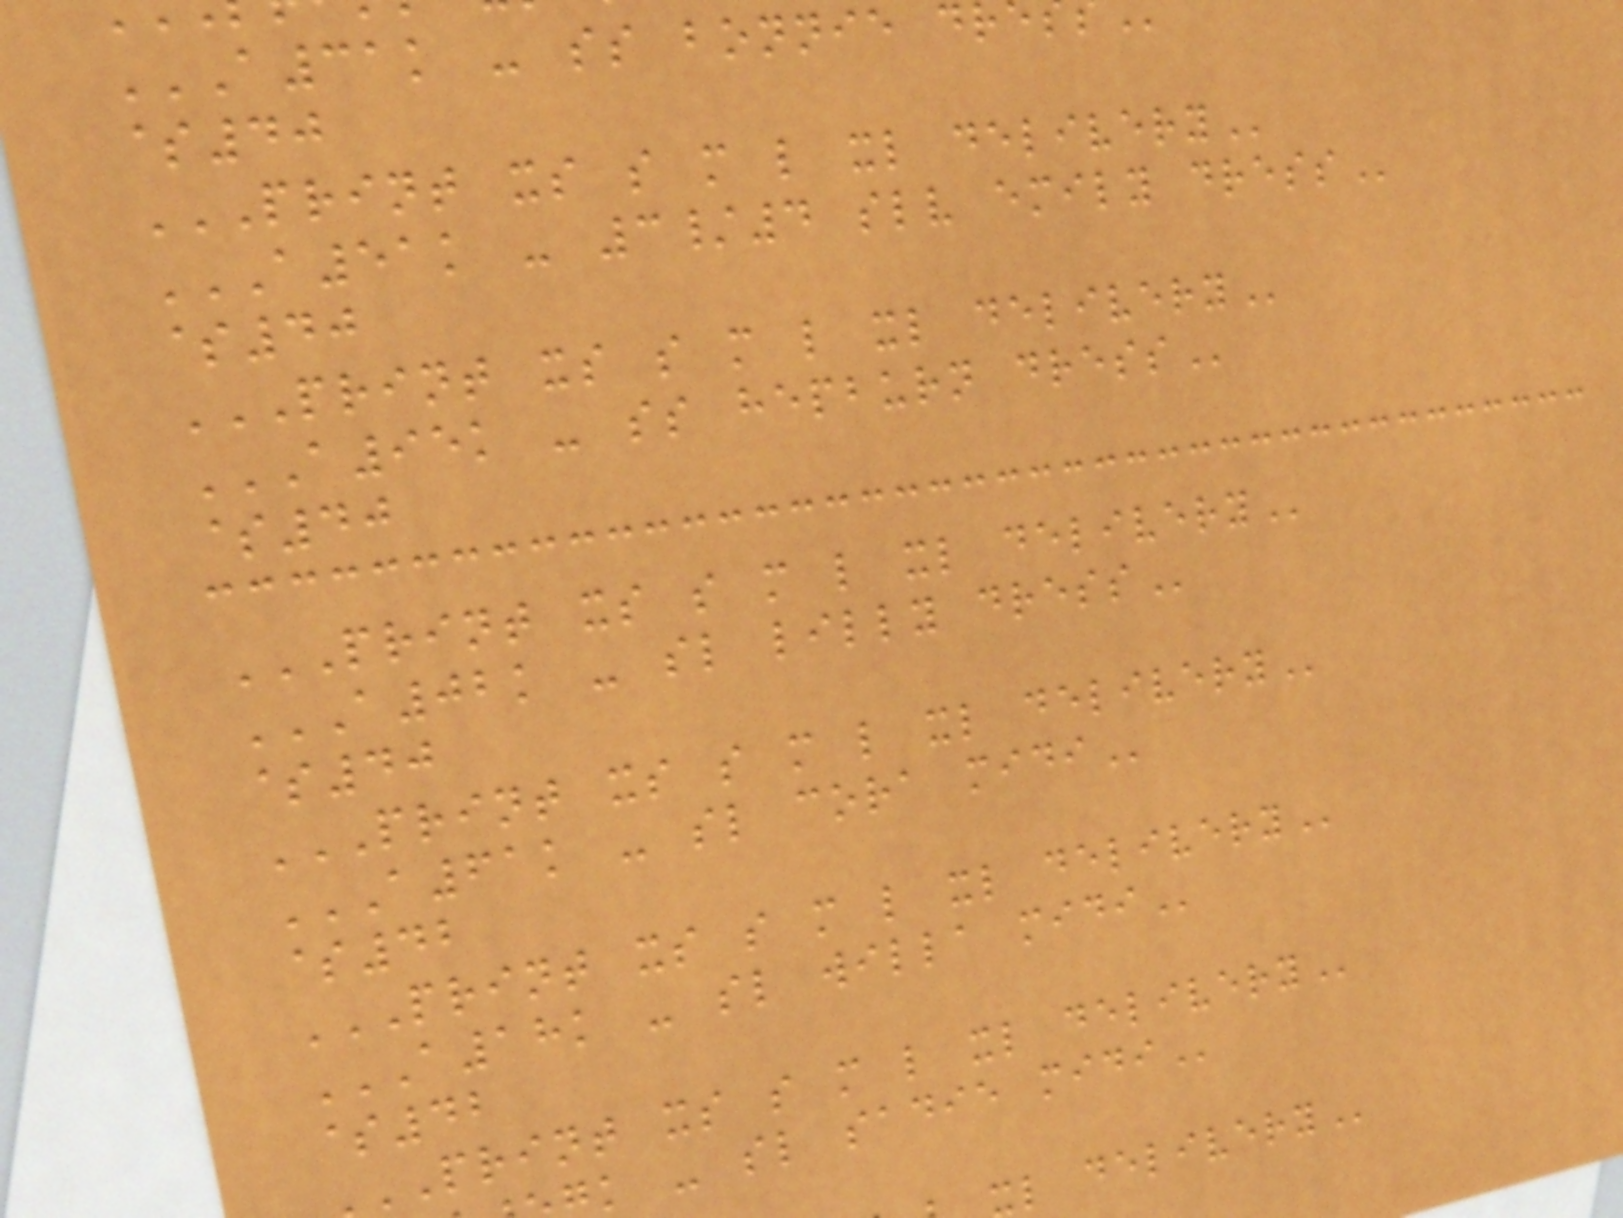$40
PRINT XS S M L XL DELIVERY
A51K - 3/4 SLV EMILY DRESS
$40
PRINT XS S M L XL DELIVERY
A95K - SS HEPBURN DRESS
$40
PRINT XS S M L XL DELIVERY
A02K - SL LILLY DRESS
$40
PRINT XS S M L XL DELIVERY
A61K - SL CORA MIDI
$42
PRINT XS S M L XL DELIVERY
A18K - SL WILLA MIDI
$42
PRINT xs s m l xl
k - sl sadie
